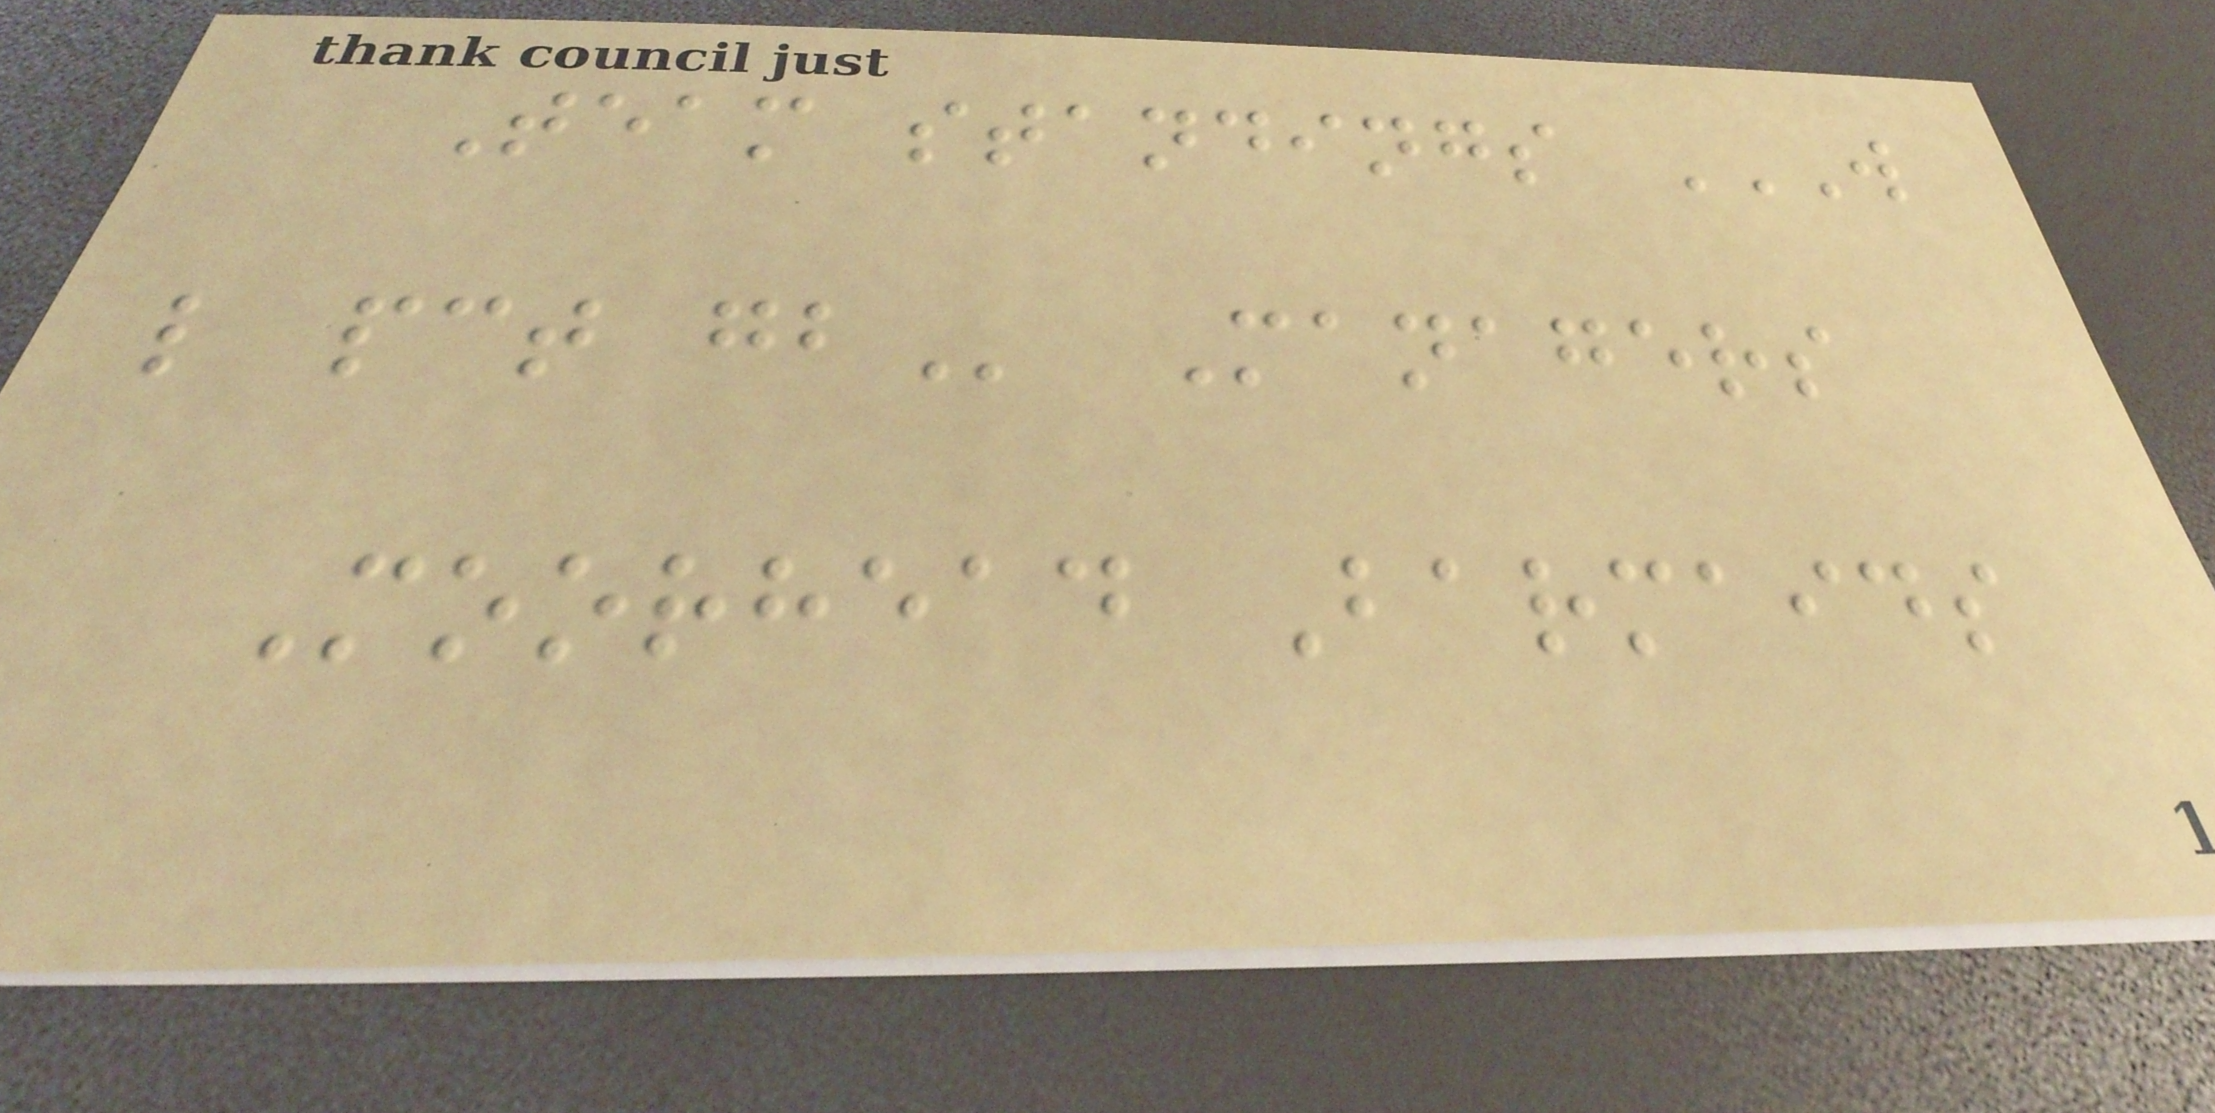Team standings W
L PCT GB Managers
Moorhead Barmaids
